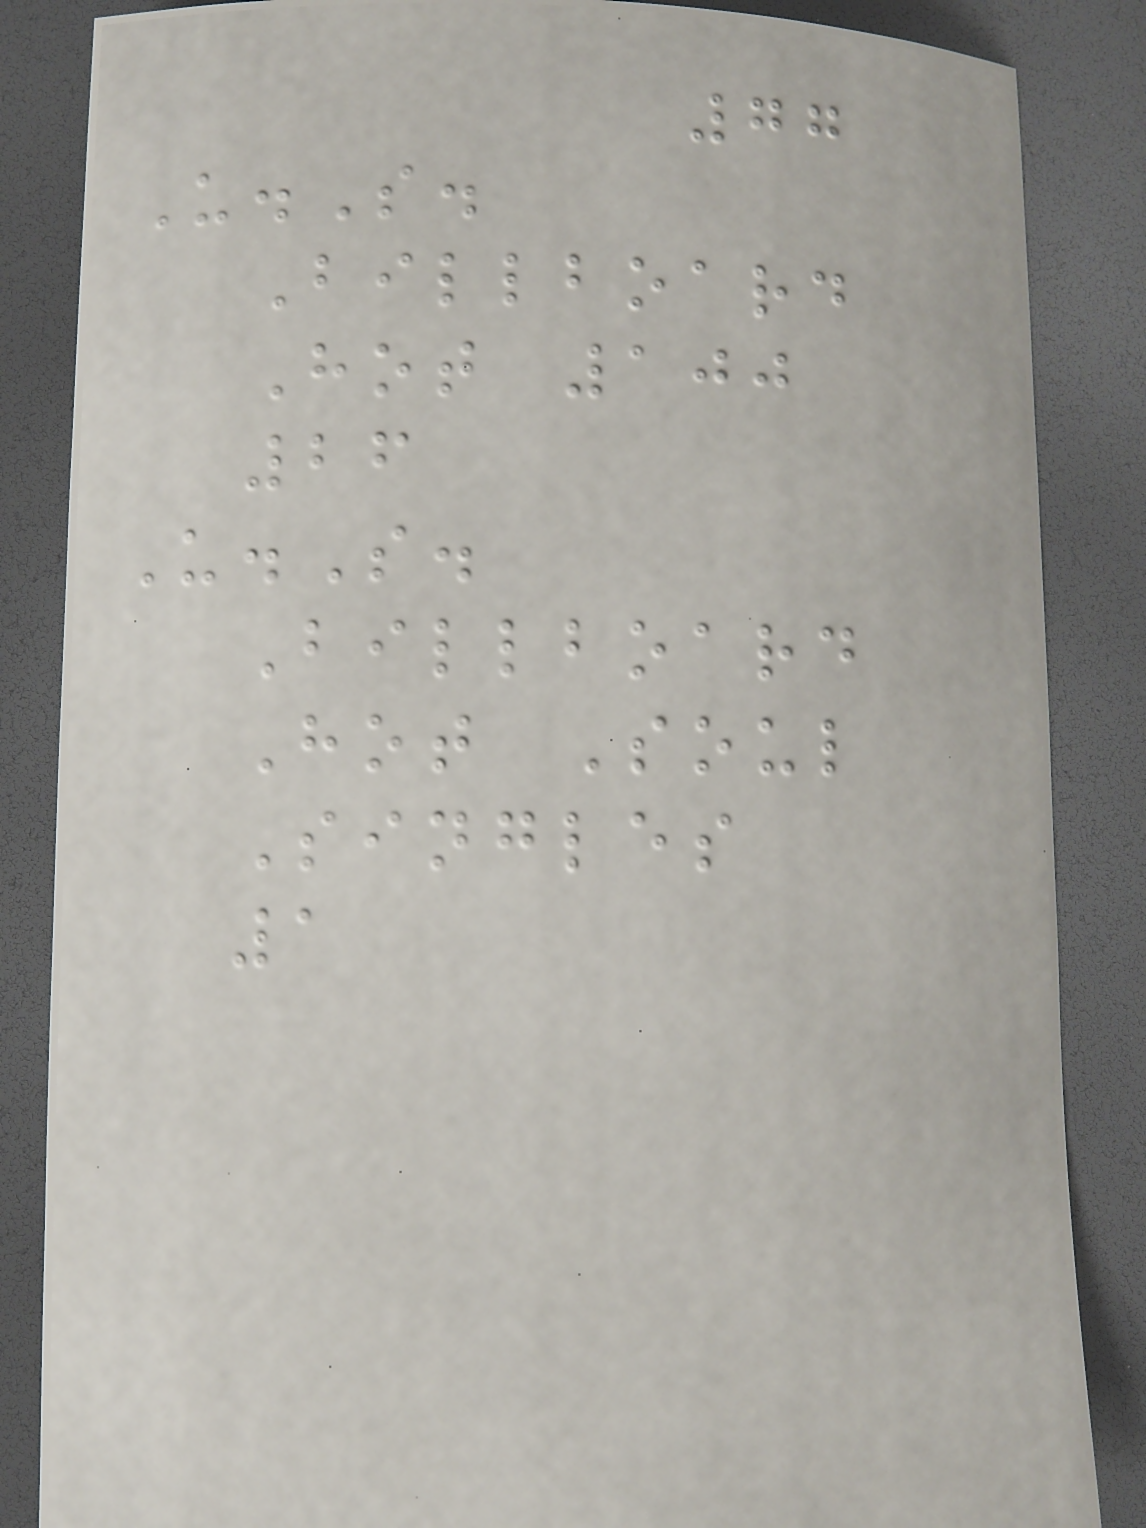77
U.S.
Billboard
Hot 100
26
U.S.
Billboard
Hot Soul
Singles
1
